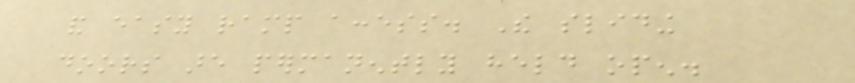and easy ramp access. The sliding
doors are permanently held open.
